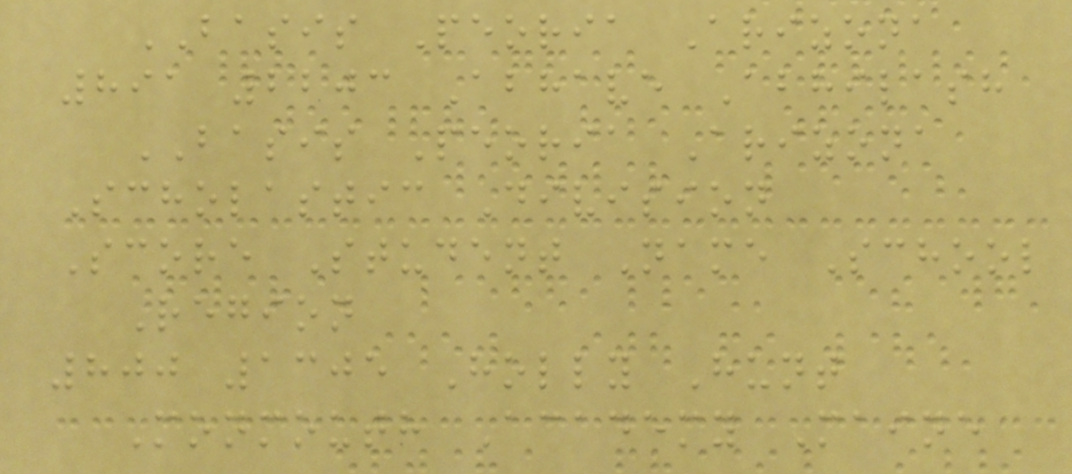BASIS Peoria Arizona
891 2203 Abhave Abhilash
BASIS Peoria Arizona
Scholastic Division
Score Student Name School
Region
800 1305 Holly Hunt
Monmouth Academy Maine
